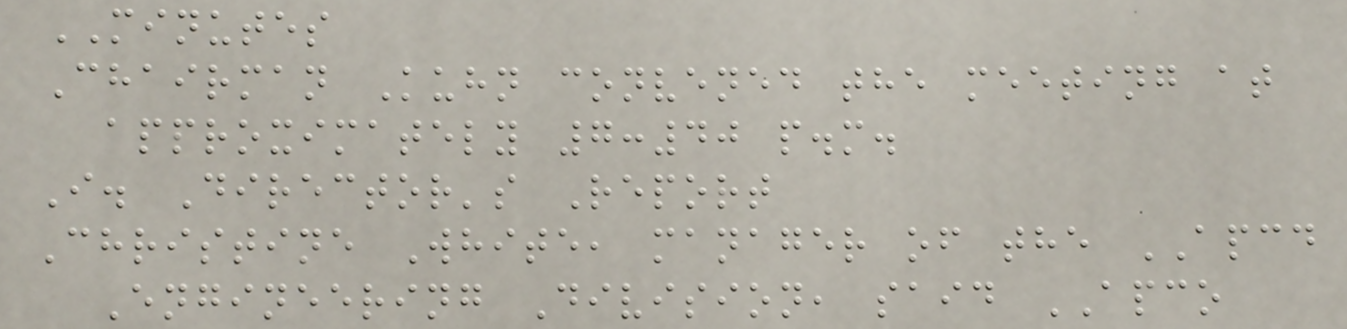MINUTES
Chairman Kuhn convened the meeting at
approximately 7:40 p.m.
I. Director's Report
Christine White, manager of the APCD
Engineering Division, said APCO
